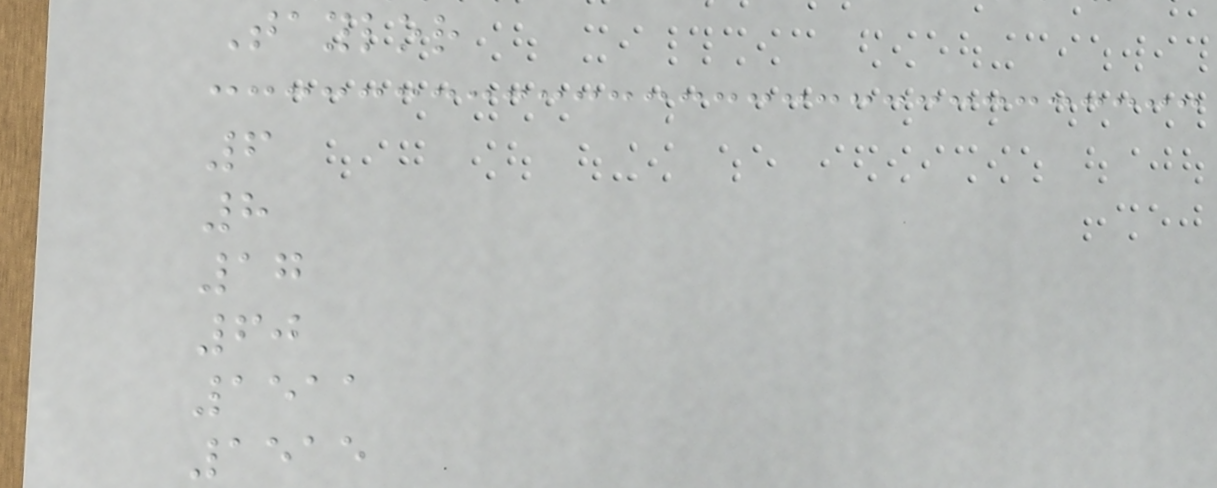Taylor
6
8
17
60
1511
1515
